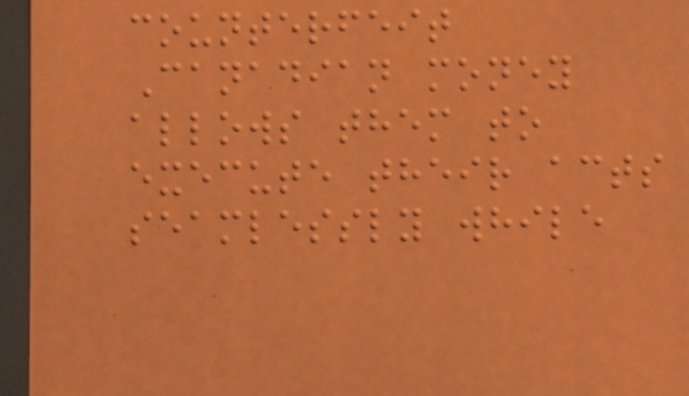counterfeit
Canadian money
allows them to
execute their acts
seamlessly while
